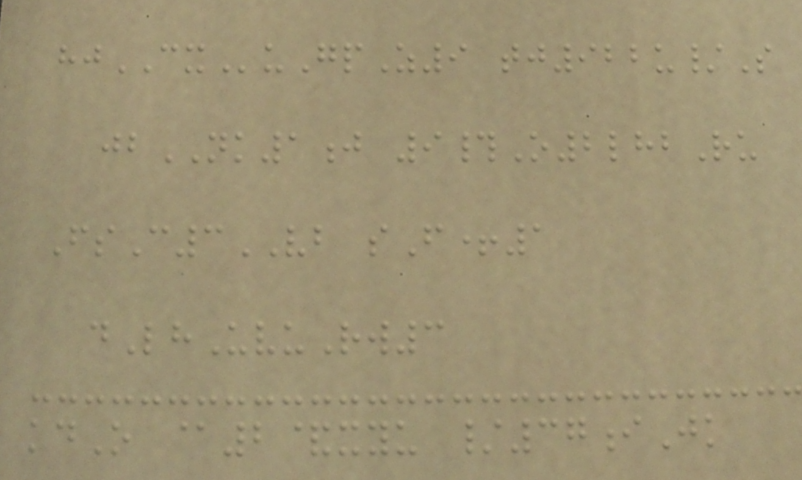hjCXuGpZ9 tj922u/S
jbNK1j 9#O2lhbRu
FsC3VB sF+1
dLhUvuRw3
kdO @2&xyu /37iJk
